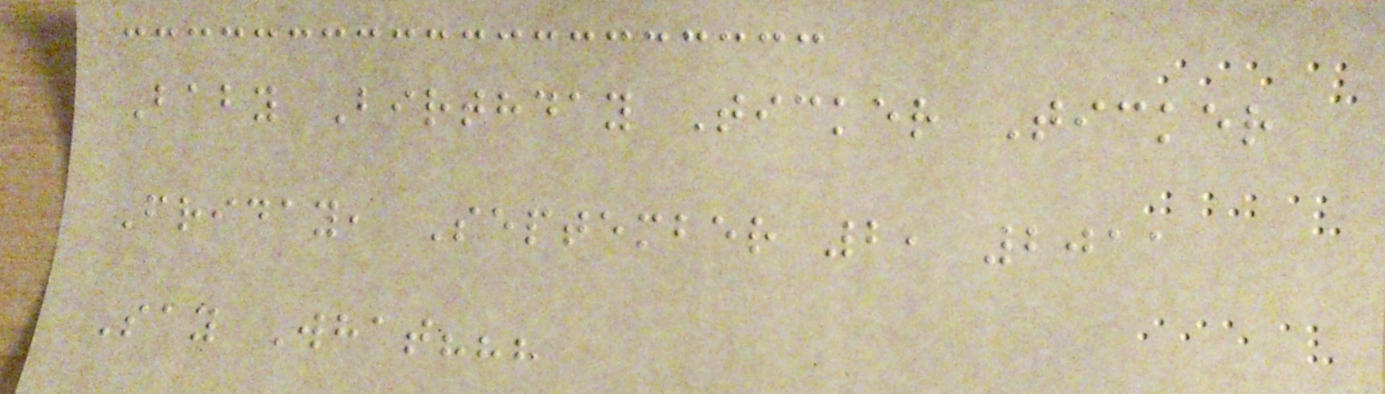Baby Birthday Ticker Ticker
Friday, September 2, 2011
Say What???
